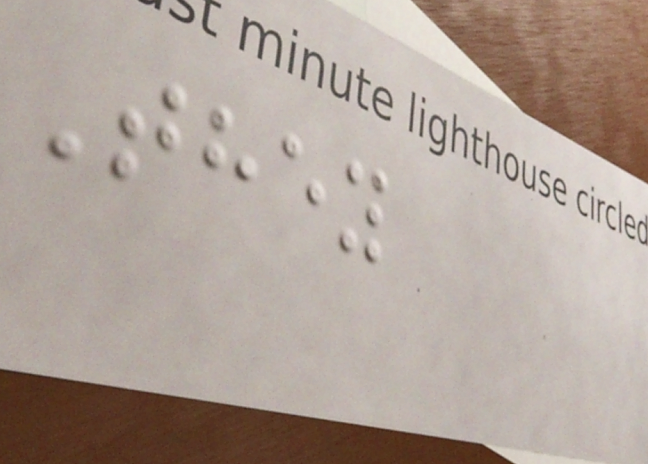They
